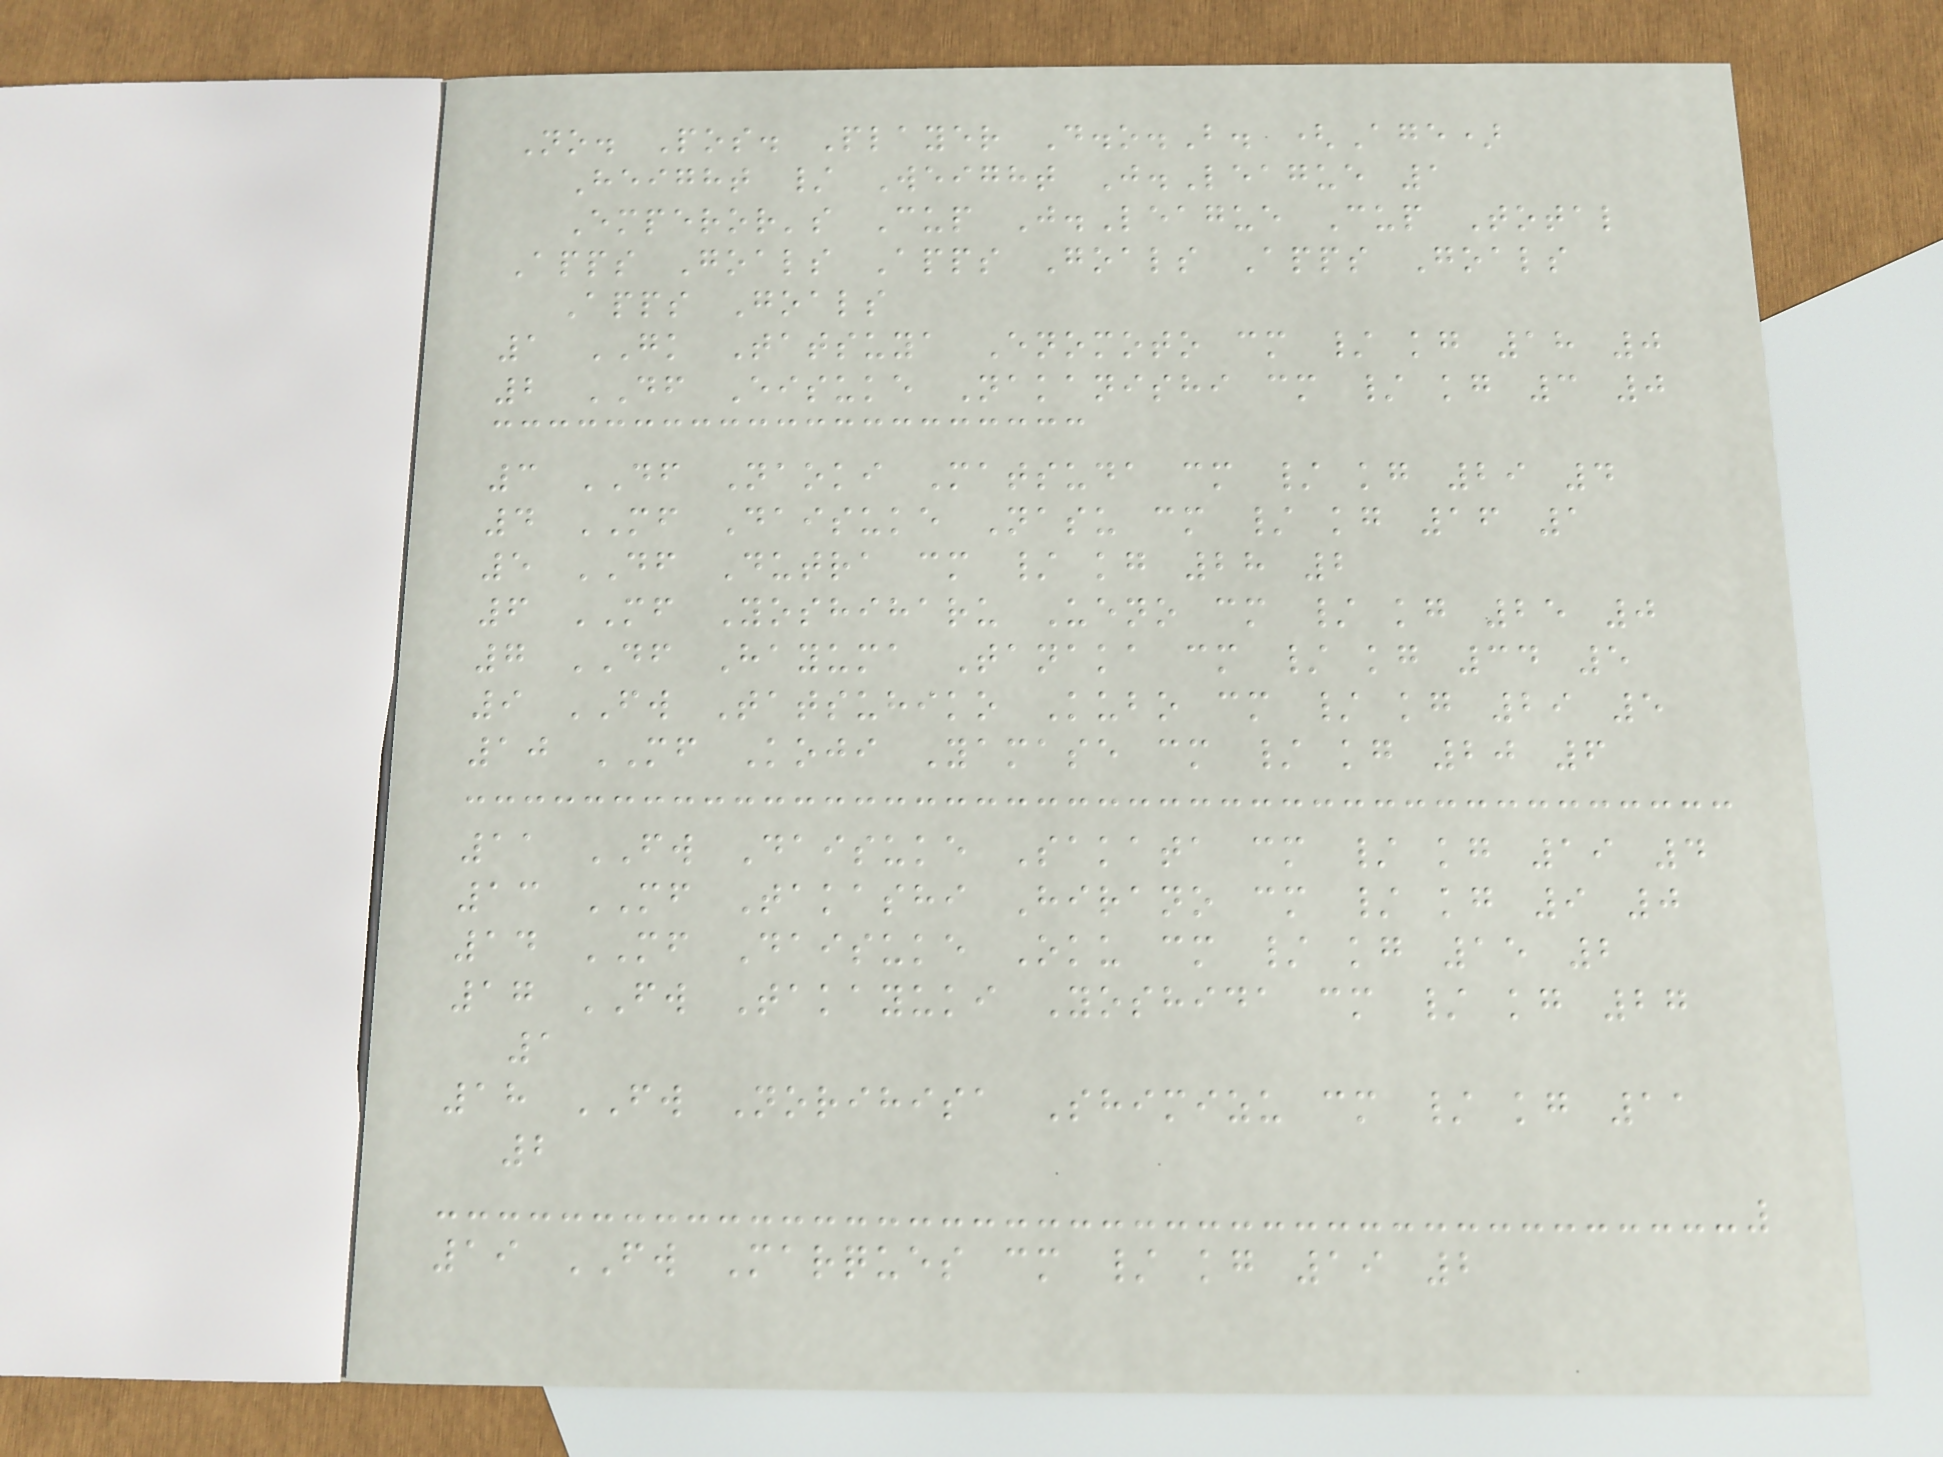No. Pos. Player D.o.B. (Age)
Height / Weight J.League 1
Emperor's Cup J.League Cup Total
Apps Goals Apps Goals Apps Goals
Apps Goals
1 GK Tatsuya Enomoto cm / kg 18 0
2 DF Eisuke Nakanishi cm / kg 3 0
3 DF Naoki Matsuda cm / kg 29 4
4 MF Daisuke Nasu cm / kg 16 1
5 DF Dutra cm / kg 28 2
6 MF Yoshiharu Ueno cm / kg 25 0
7 DF Hayuma Tanaka cm / kg 34 5
9 FW Tatsuhiko Kubo cm / kg 29 5
10 MF Koji Yamase cm / kg 20 6
11 FW Daisuke Sakata cm / kg 19 4
13 MF Takashi Hirano cm / kg 9 0
14 MF Daisuke Oku cm / kg 15 2
17 FW Takayuki Yoshida cm / kg 27
1
18 FW Norihisa Shimizu cm / kg 11
2
19 FW Marques cm / kg 19 2
